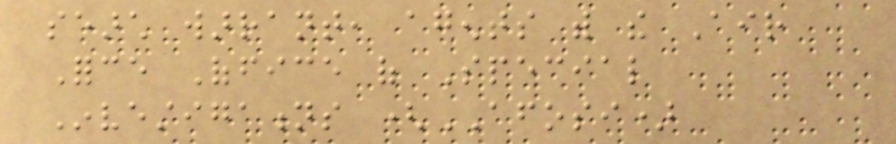search warrant, agents with the Air
Force Office of Special
Investigations (AFOSI)
